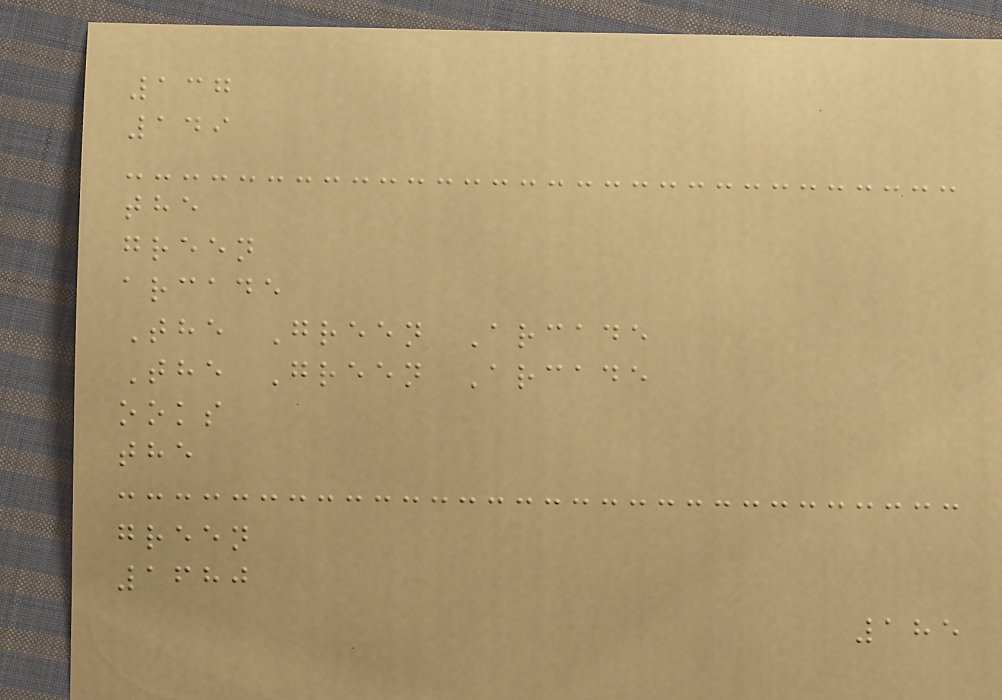137
149
the
green
arcade
The Green Arcade
The Green Arcade
ooks
the
green
1680
185
